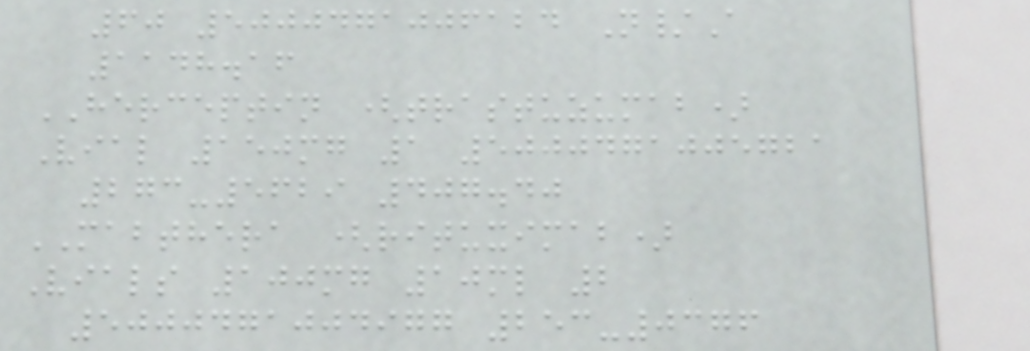60 5000471006124 N/A
1148.16
HERCEPTIN (trastuzumab)
Vial 150mg 1 5000471005721
273-5629 407.40
MABTHERA (rituximab)
Vials 100mg 10ml 2
5000471004977 253-0376
